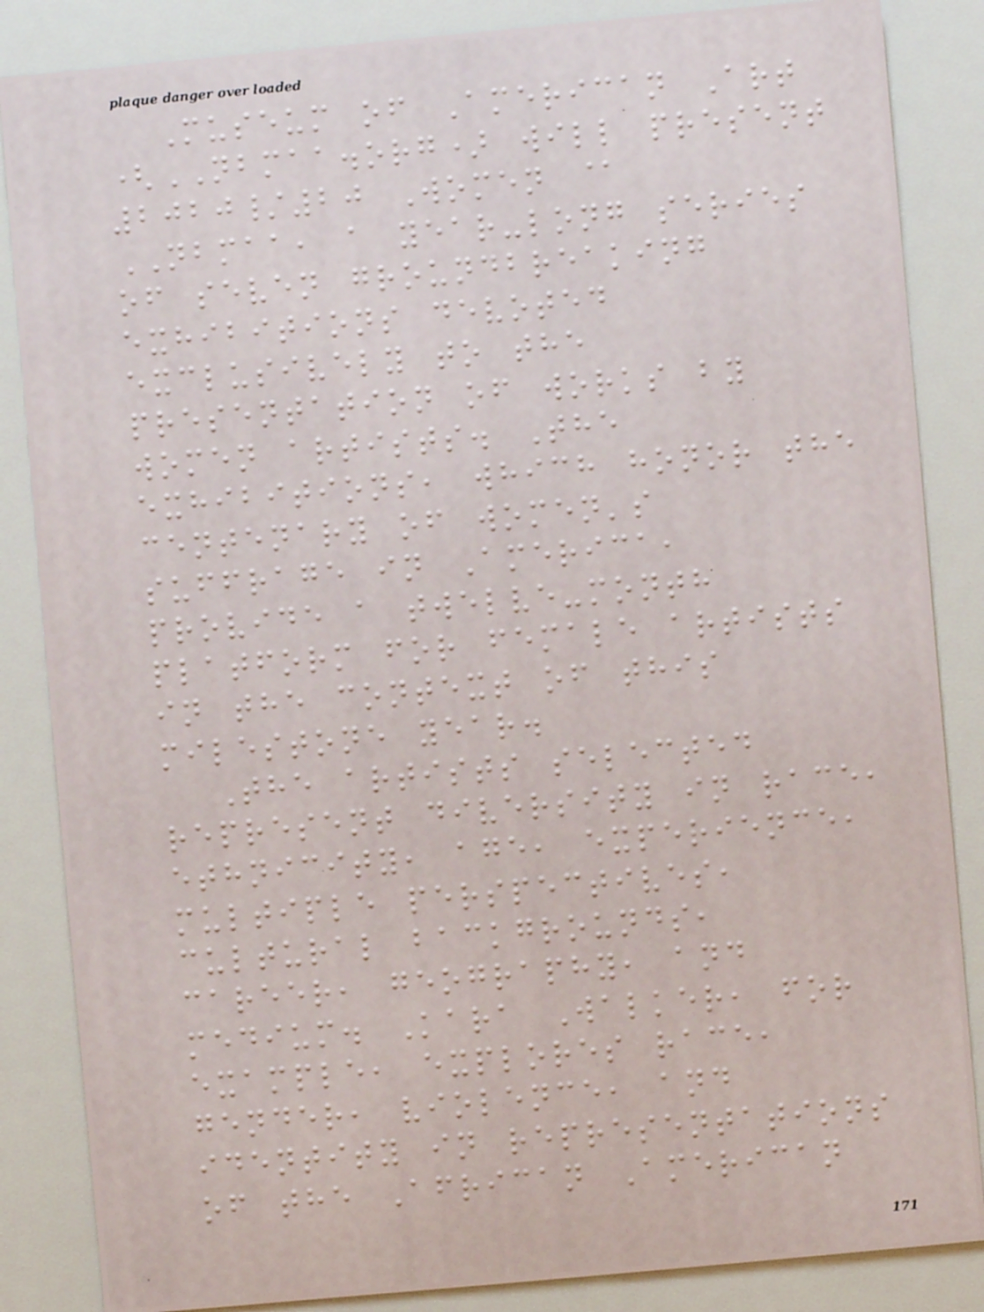Museum of American Art
(NBMAA.org) will present
2020/20 Women @
NBMAA, a year-long series
of seven groundbreaking
exhibitions devoted
exclusively to the
presentation of works by
women artists. The
exhibitions, which honor the
centenary of women's
suffrage in America,
provide a twelve-month
platform for female artists
in the context of this
milestone year.
The artists selected
represent diversity in race,
ethnicity, age, experience,
multiple perspectives,
cultural backgrounds,
career, geography, and
medium. Kara Walker, for
example, explores race,
gender, violence, and
identity in representations
of the African American
